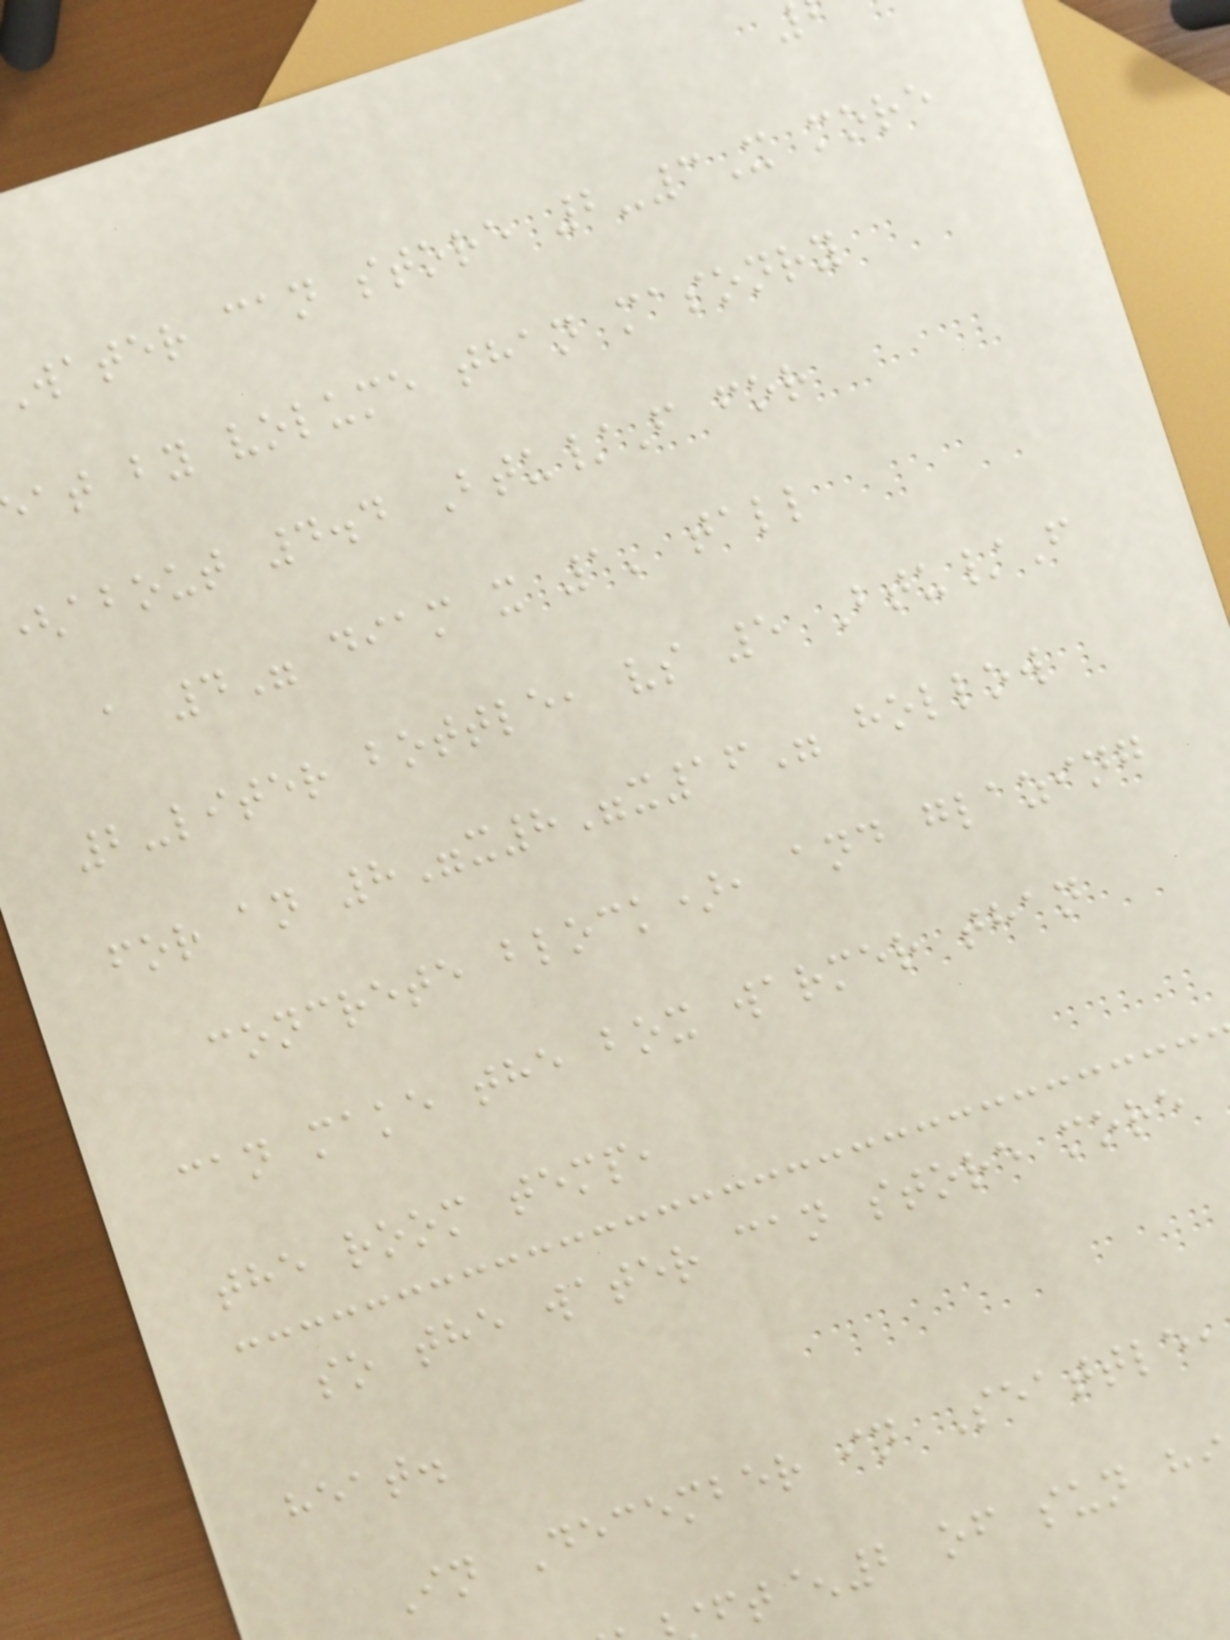water can store 2-3X more
at by volume than masonry
(about 4.4 Btu/F for
a 4" diam x 1' tall
2-liter bottle, vs 5 Btu/F
for an 8"x8"x16" hollow
concrete block), and glazing
can make the box warmer than
the room temp,
so the water can store more
heat.
In December in Seattle,
ft^2 of sun h
